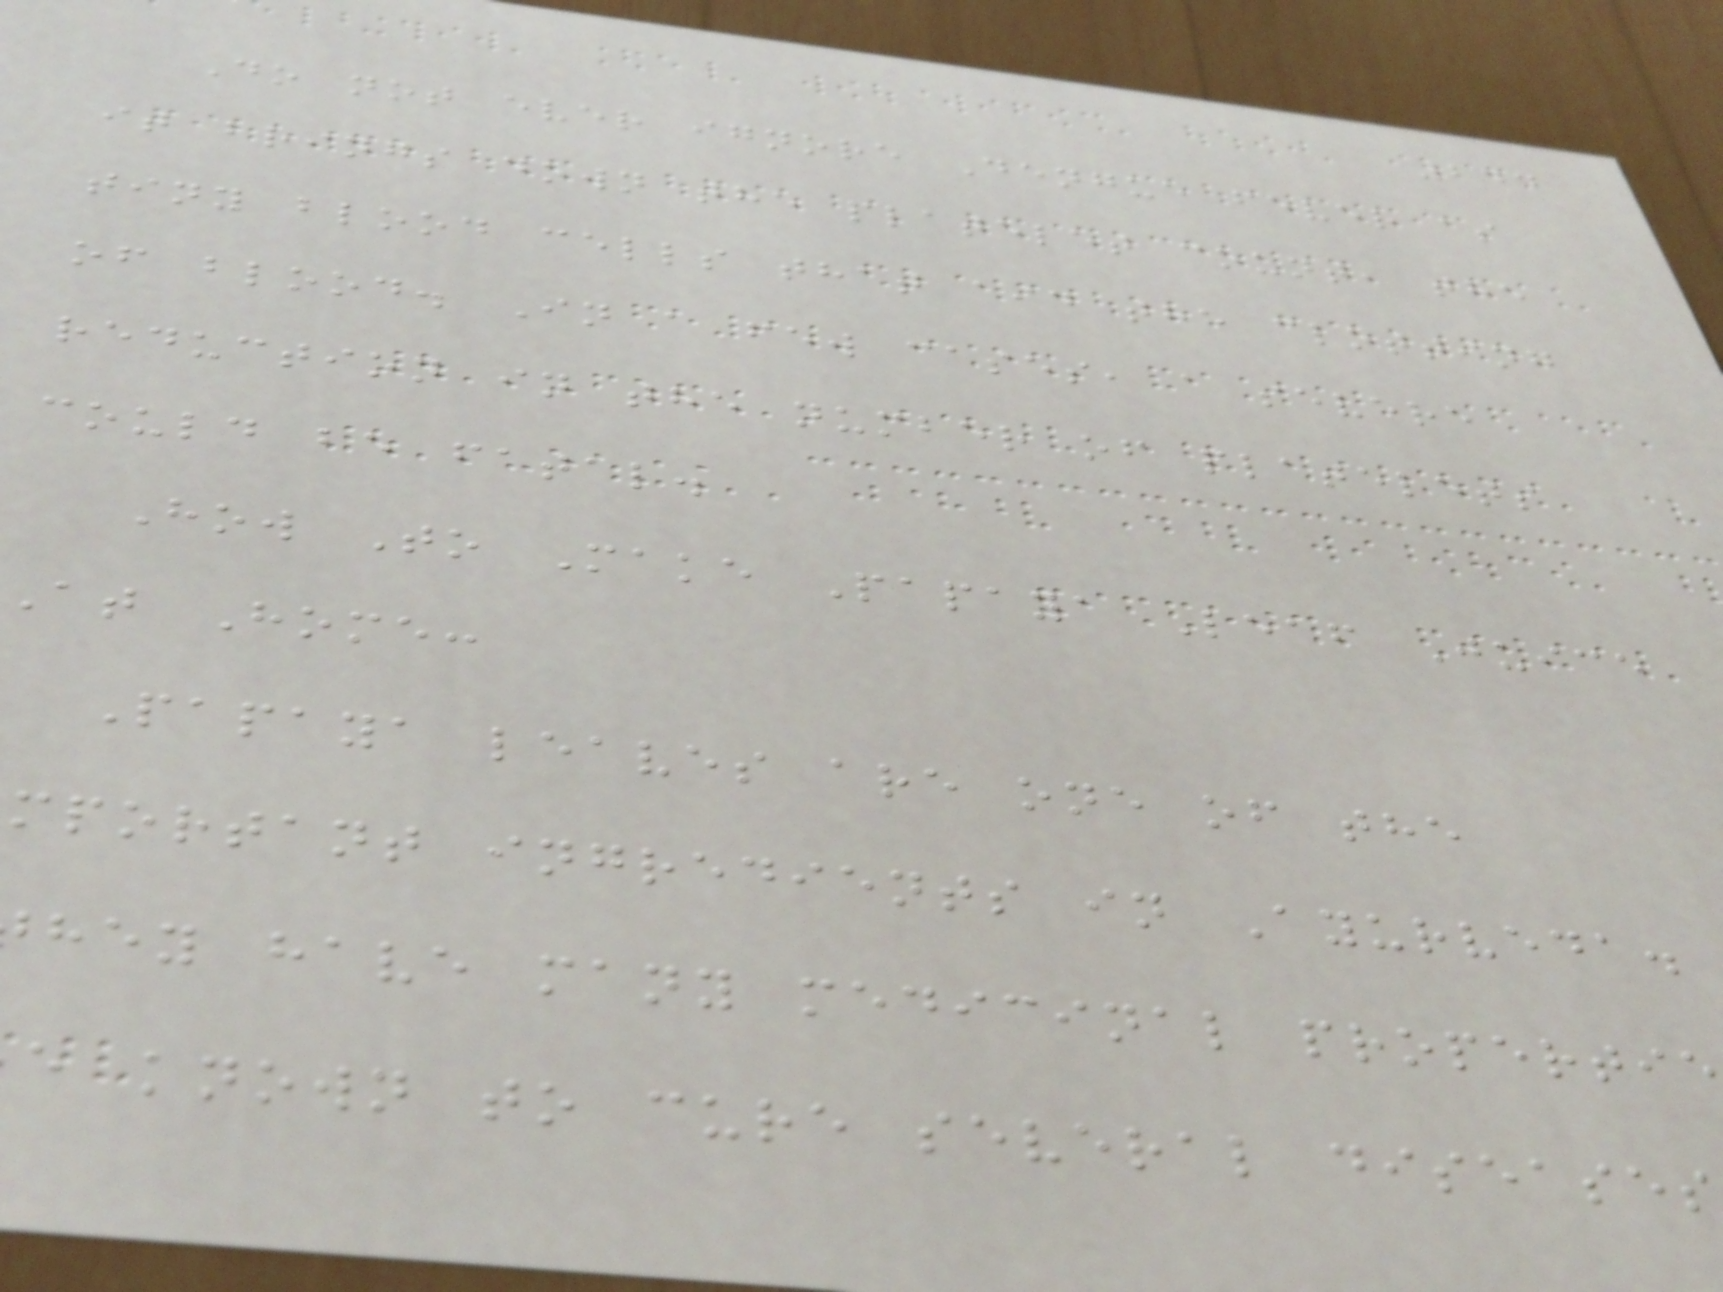244
Do not ever ignore Dengue fever as
it brings down the platelet count, the
tiny blood cells that aid the clotting
of blood. In a few cases, a severe
reduction in the number of platelets
could be fatal.
How To Make Papaya Leaf Juice
at Home:
Papaya leaves are one of the
mportant ingredients in Ayurveda.
hey have many medicinal propertie
e known to cure several diseases
